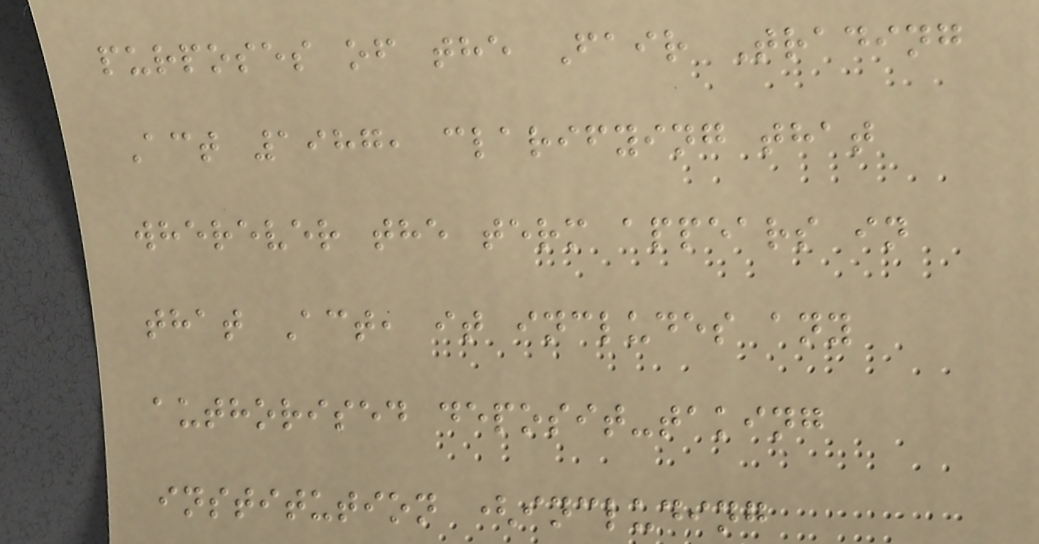purposes of the Fair Trading
Act 1987, clarifying that
wherever the term appears in
that Act, it includes any
authorised deposit-taking
institution (including
